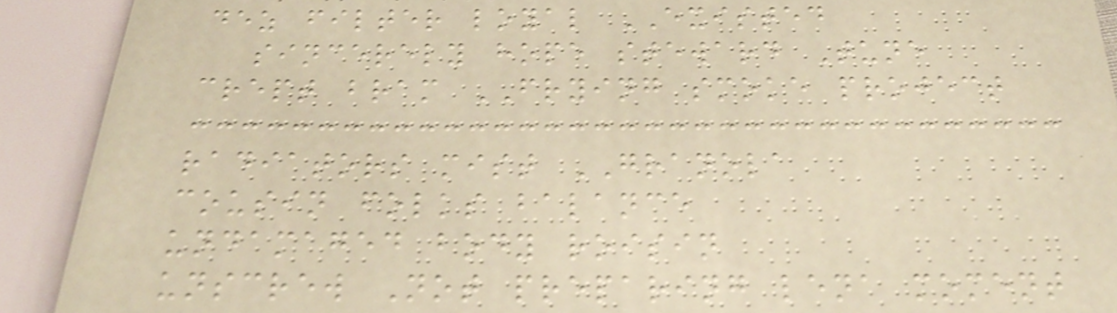dez filter loyal EXISTED
sincerely hope steward Tune
crept bram FRYING smoke project
radiators mist GRANOLA
cousin folks balance
undamaged body roisin
unscrew Not preparing lena moment
